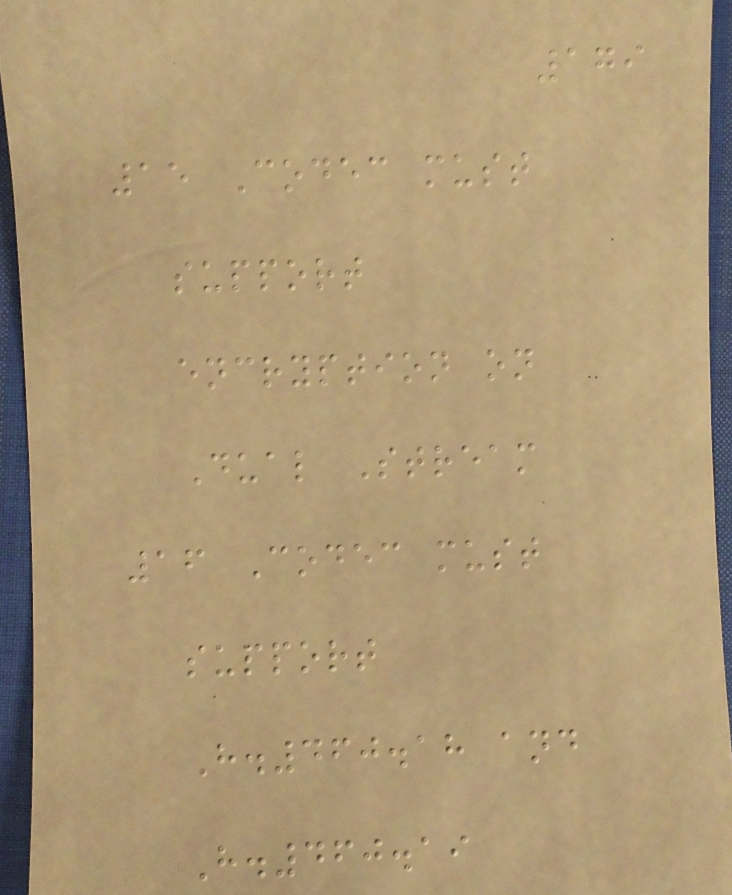179
15 Codec must
support
encryption on
Dual Stream
16 Codec must
support
H.460.18 and
H.460.19
